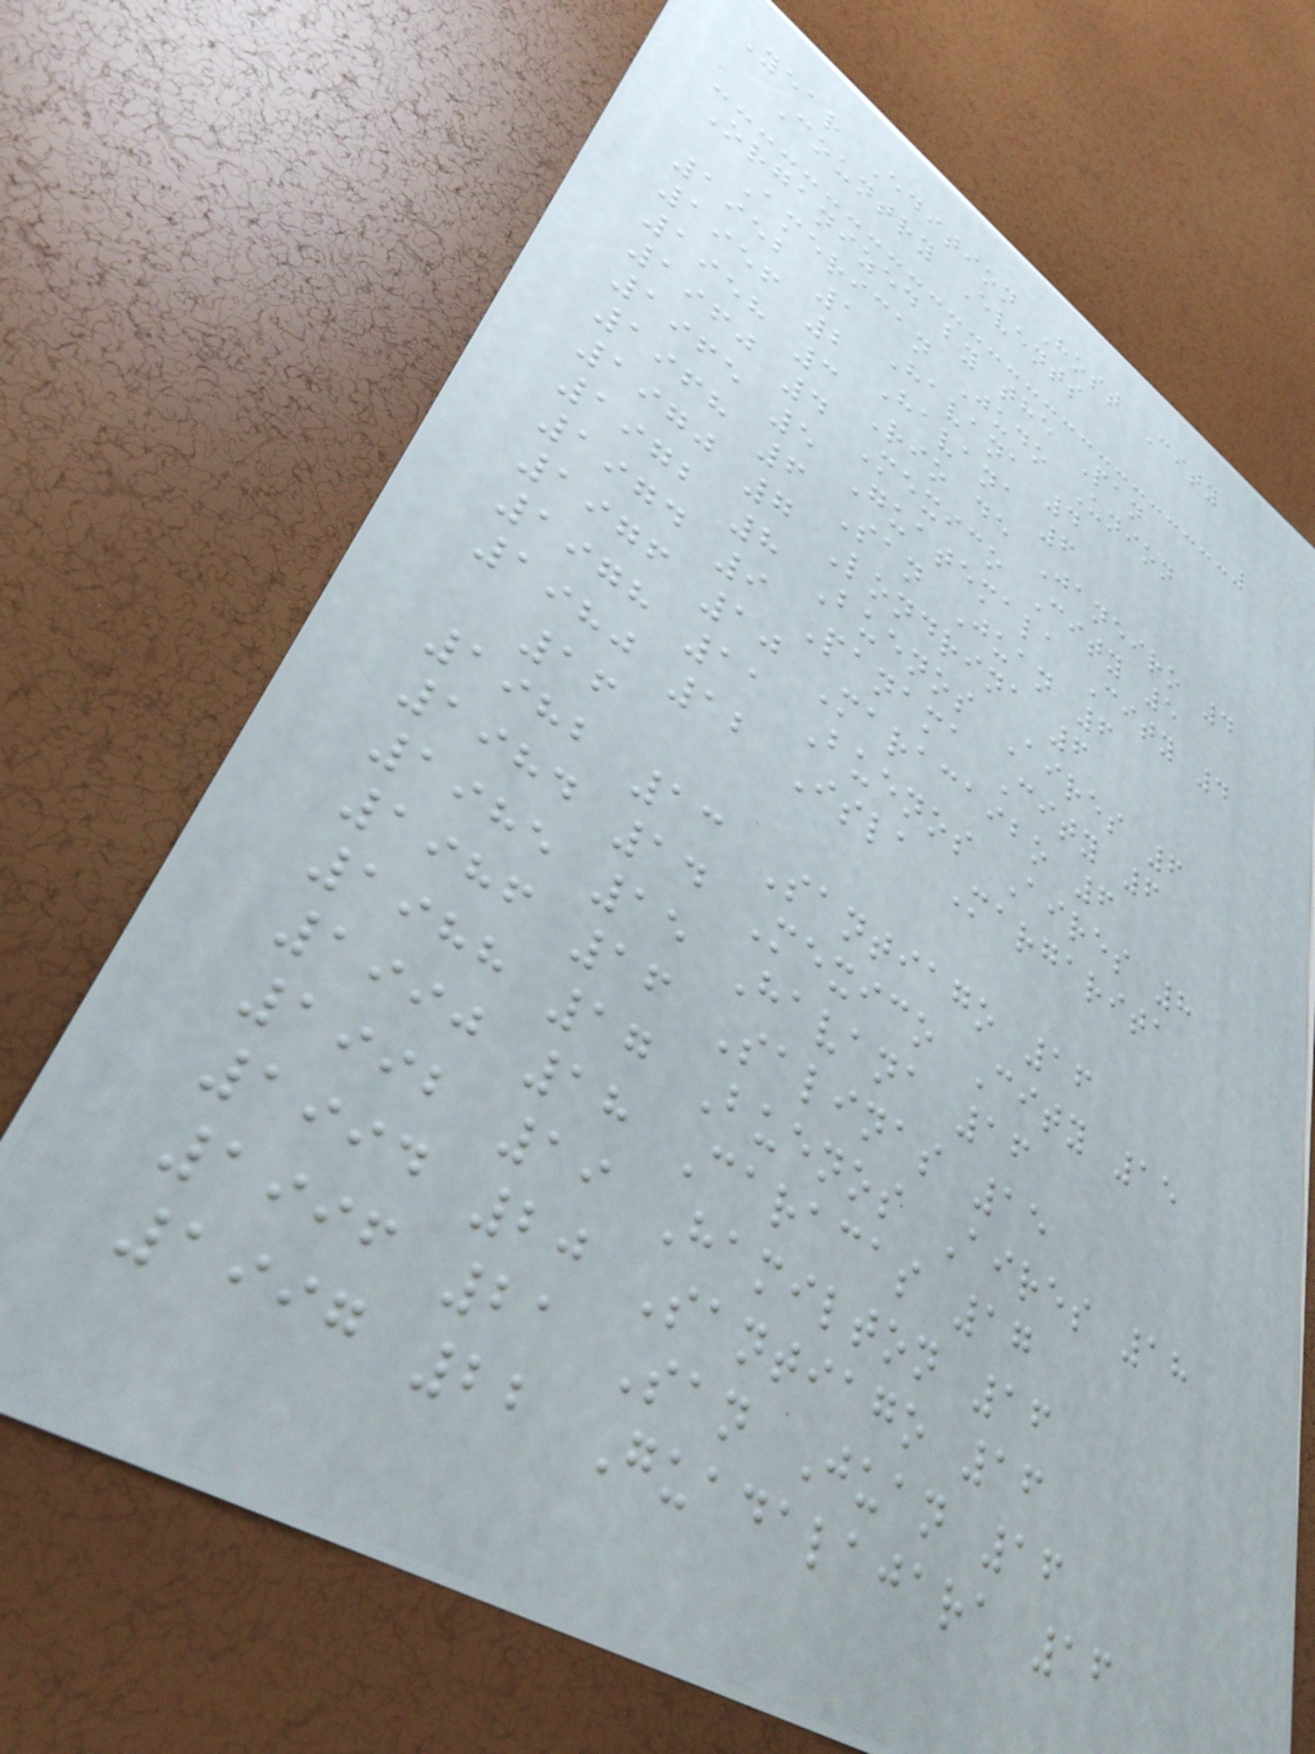Year Edition Host City
Country Events
Organized by the Pan
American Judo Union
1952 1 Havana 4
1956 2 Havana 6
1958 3 Rio de Janeiro 4
1960 4 Mexico City 5
1965 5 Guatemala City 4
1968 6 San Juan 6
1970 7 Londrina 6
1972 8 Buenos Aires 6
1974 9 Panama City 6
1976 10 Maracaibo 6
1978 11 Buenos Aires 8
1980 12 Isla Margarita
16
1982 13 Santiago 16
1984 14 Mexico City 15
1985 15 Havana 16
1986 16 Salinas 15
1988 17 Buenos Aires 18
1990 18 Caracas 17
1992 19 Hamilton 16
1994 20 Santiago 16
1996 21 San Juan 16
1997 22 Guadalajara 16
